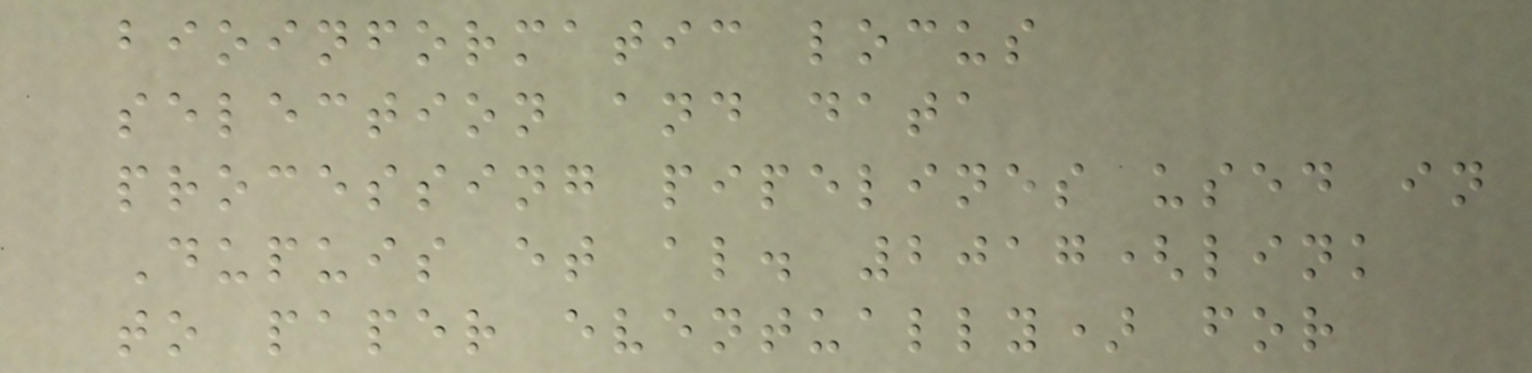bioinformatic locus
selection and data
processing pipelines used in
Dupuis et al. 2017(link
to paper eventually) for
